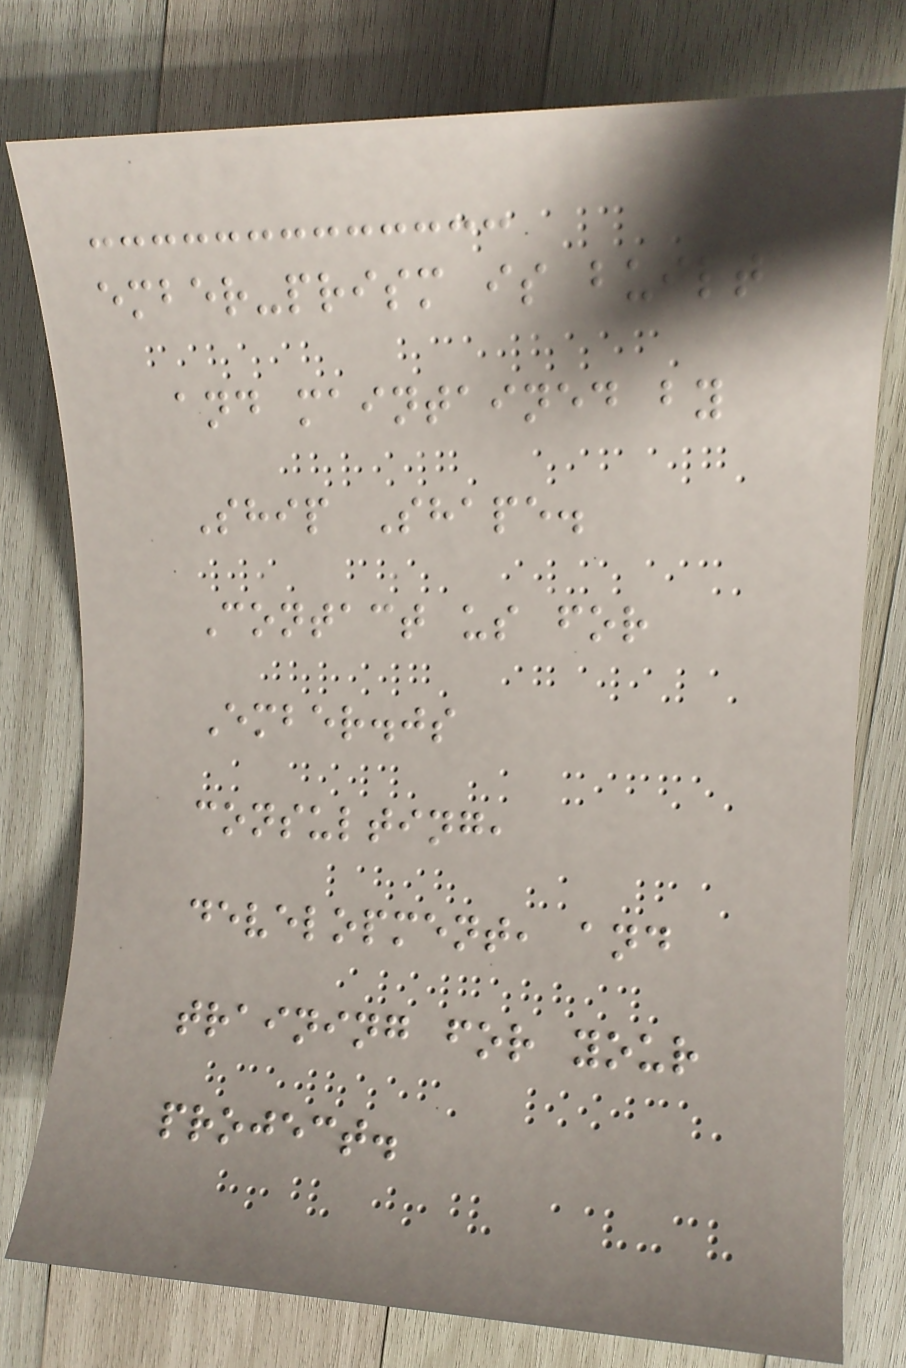ember-prism is built
and maintained by
Ship Shape.
Contact us for
Ember.js
consulting,
development, and
training for your
project.
